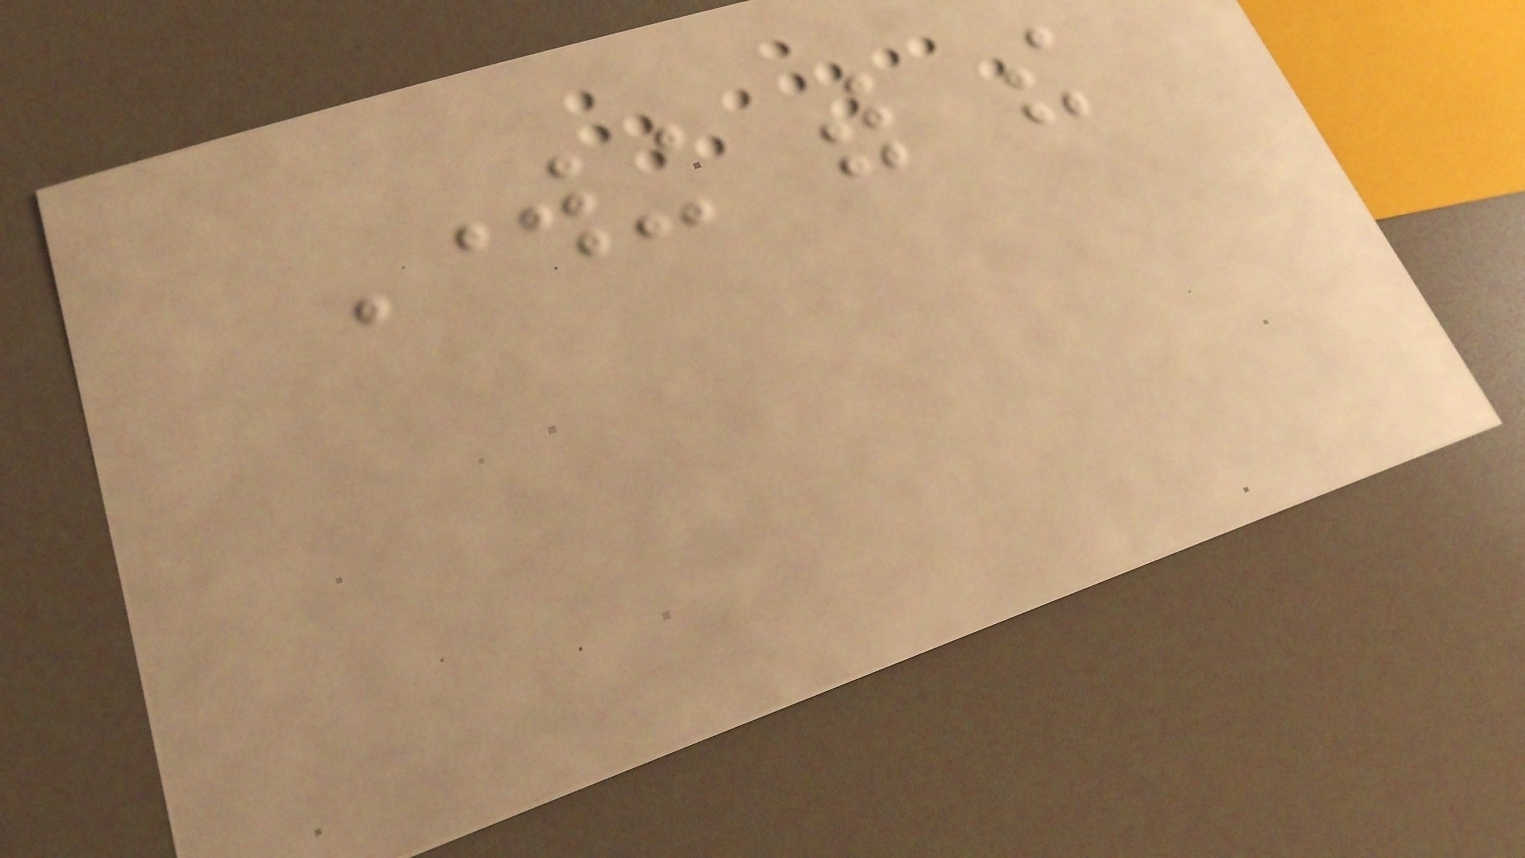Working with the
